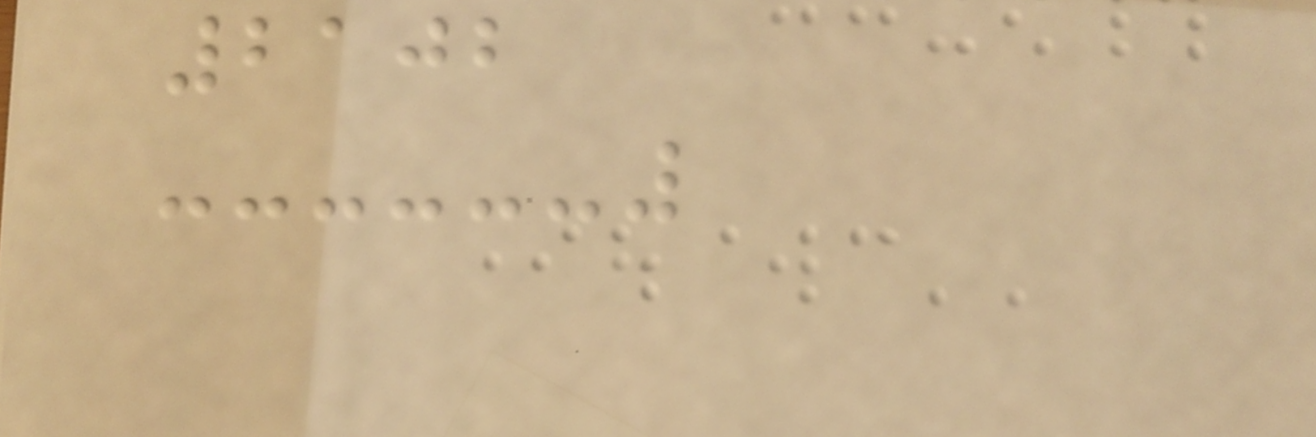2102
